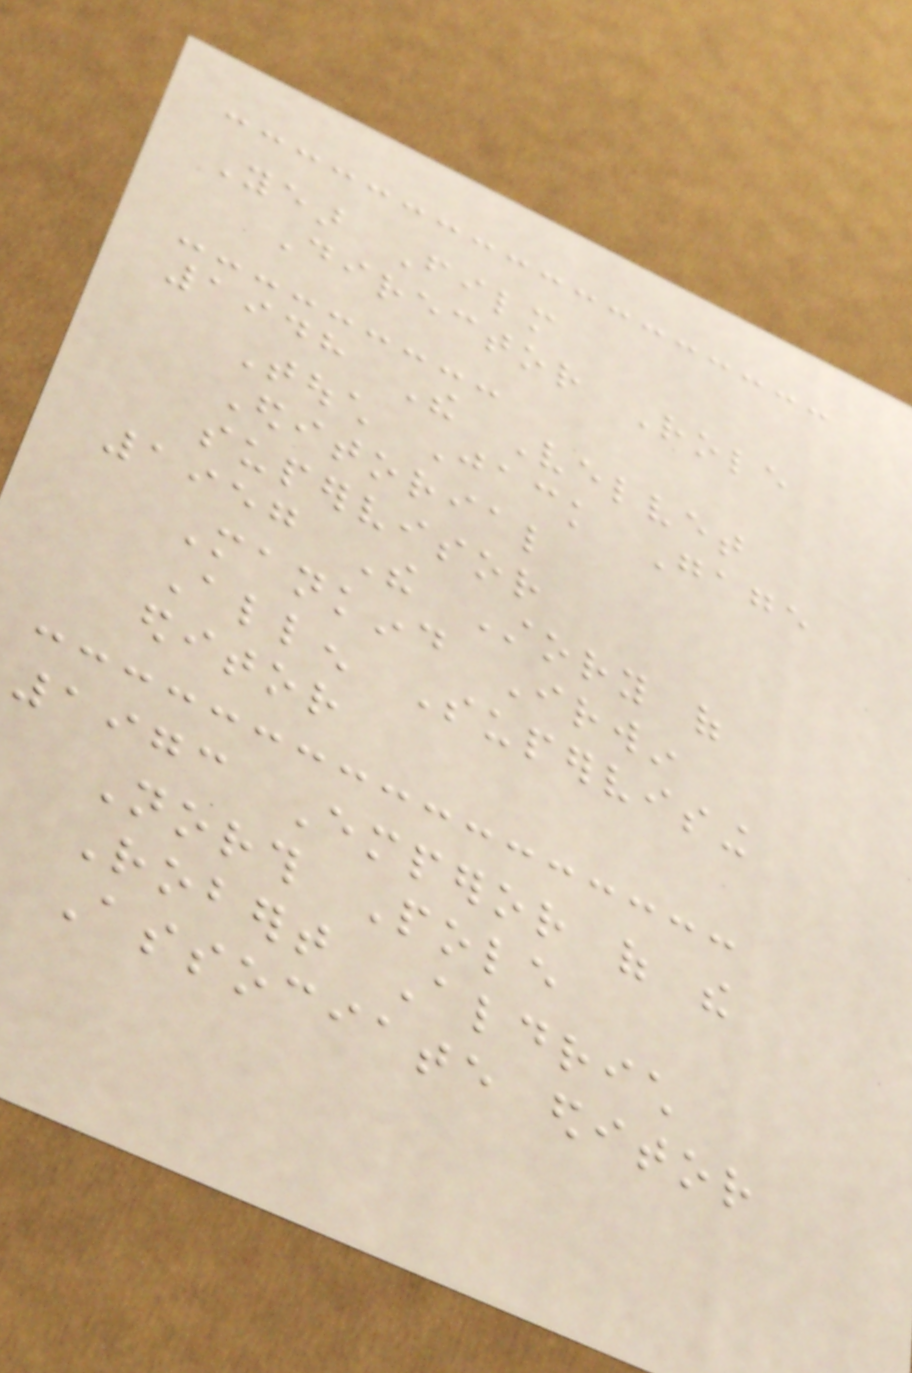Year Film
Director Role
1948 The Velvet
Touch Jack Gage
Editorial
supervisor
1957 The Story of
Mankind Irwin
Allen Supervising
editor
1973 Emperor of the
North Pole
Robert Aldrich
Associate editor
